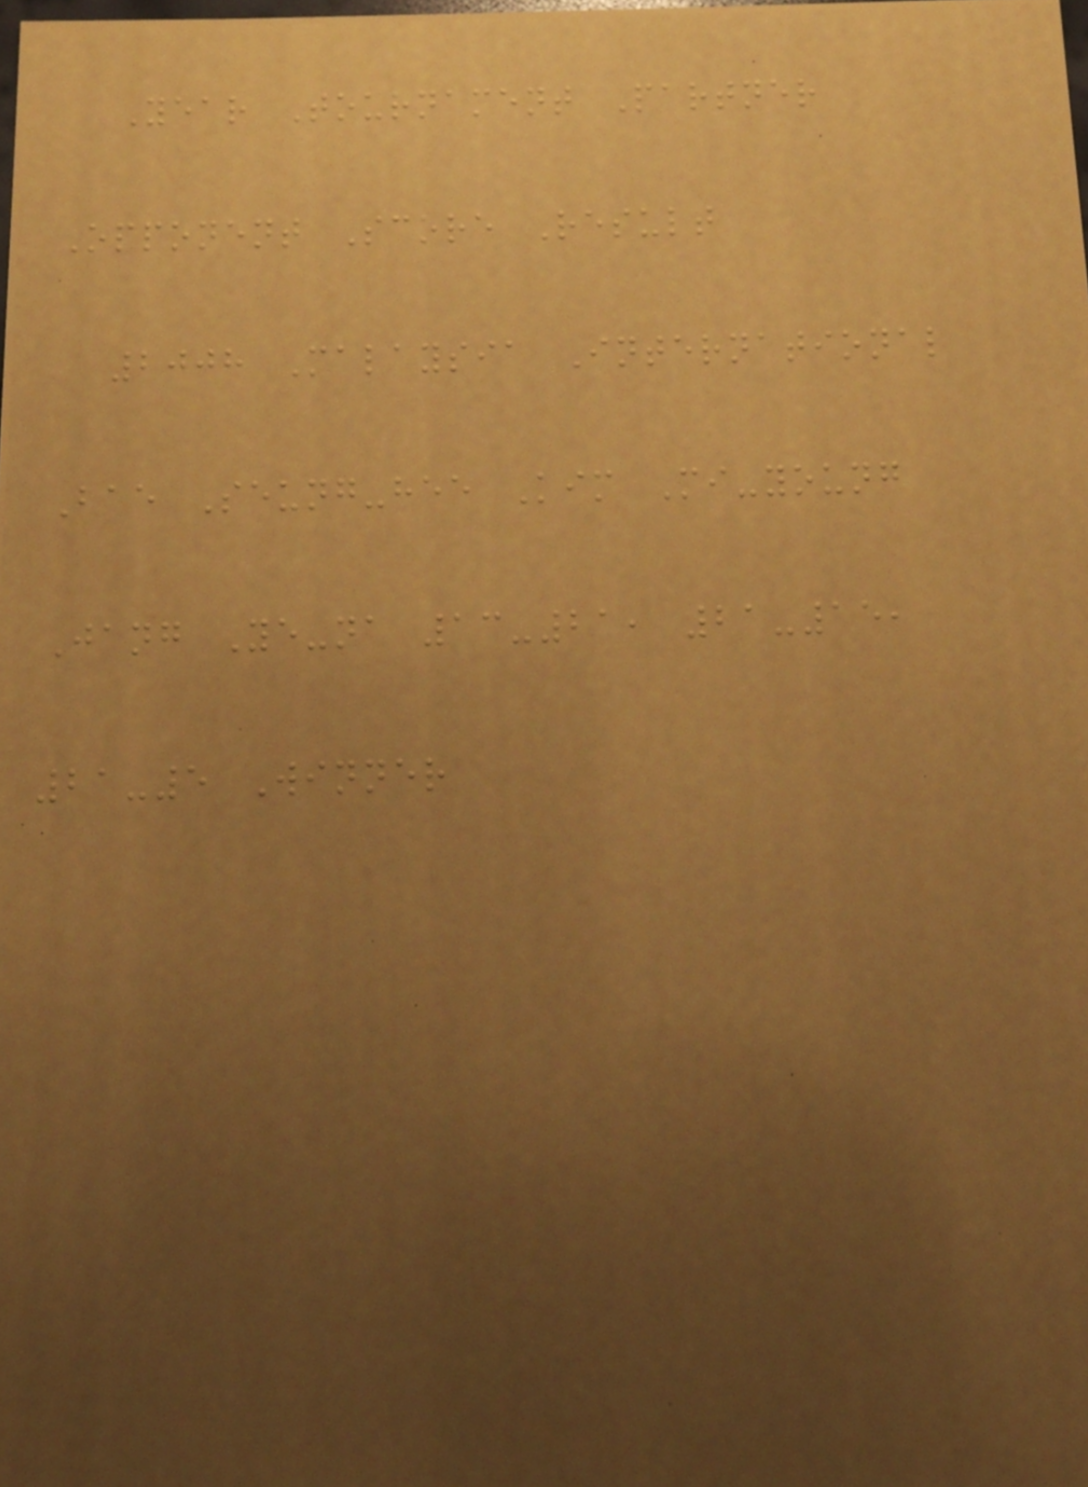Year Tournament Partner
Opponent Score Result
2008 Malaysia International
Bae Seung-hee Kim Mi-young
Jang Ye-na 13-21, 21-15,
21-5 Winner
